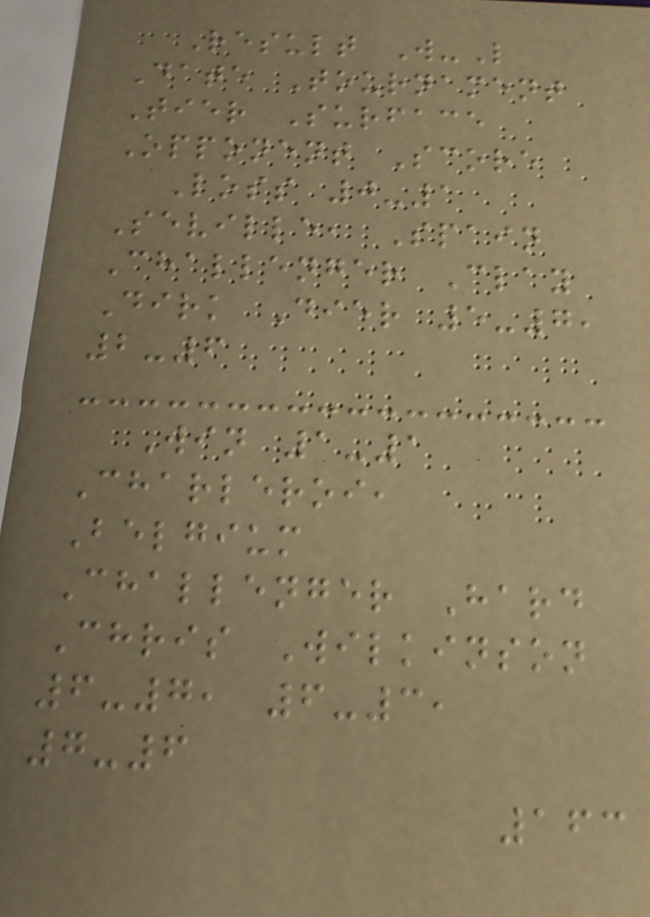Result W-L
Date Tournament
Tier Surface
Opponent Score
Loss 0-1
Seville, Spain
Challenger Clay
Dirk Dier 5-7,
2-6
Win 1-1
Charleroi,
Belgium
Challenger Hard
Chris Wilkinson
6-7, 6-3,
7-6
163
